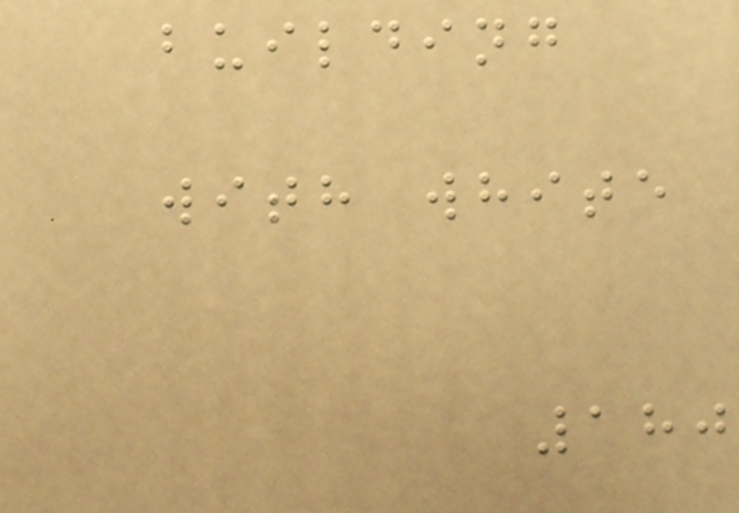building
with white
180
